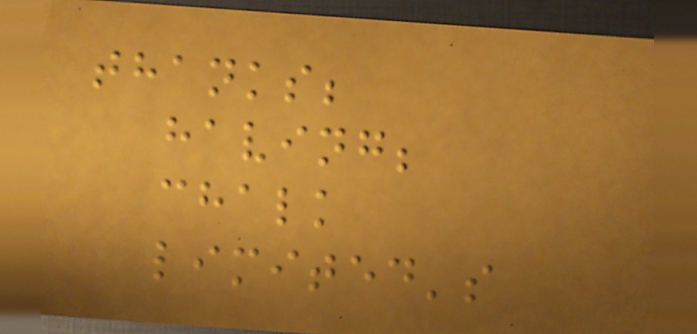thanks;
having;
chalk
limited's
